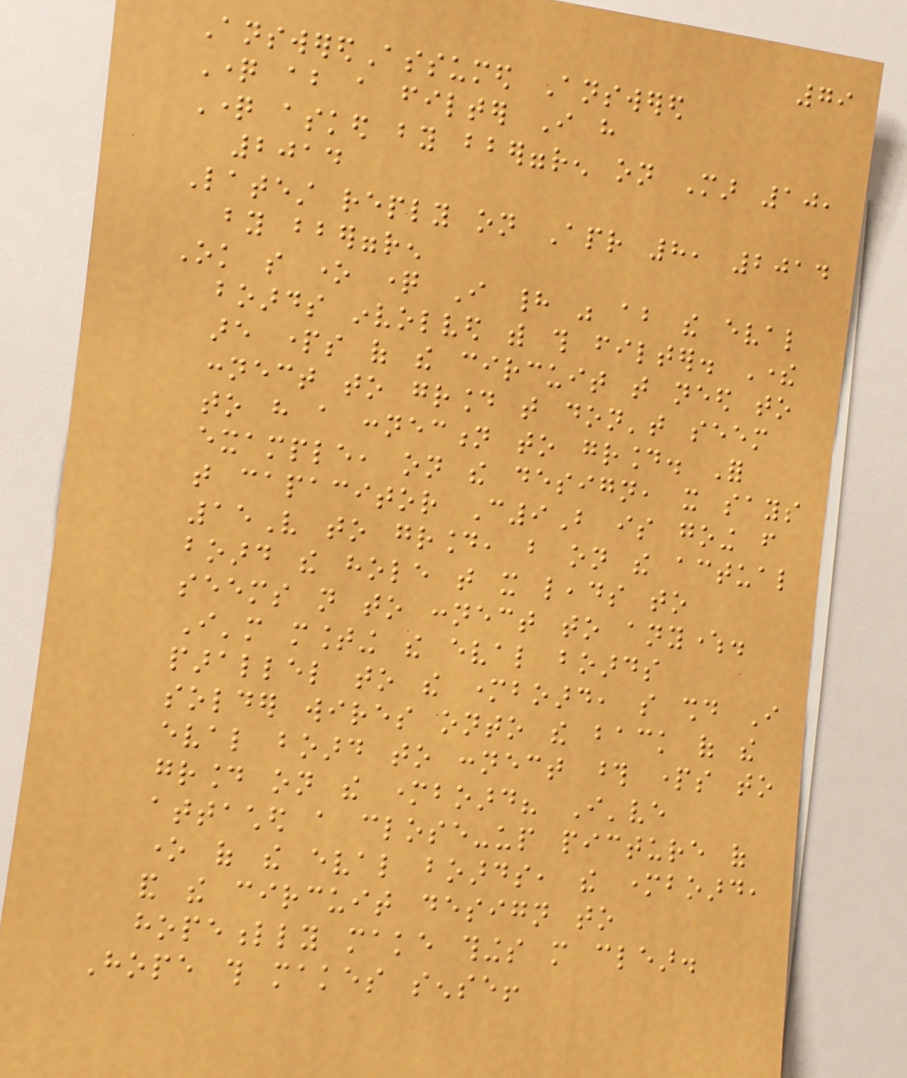79
AnsweredAssumed Answered
Question about a filter I have
Question asked by bberggren on Mar 10,
2014
Latest reply on Apr 8, 2014
by bberggren
Ok so one question I had was about the eval
boards involved with this filter. There
are parts of the circuit that need to
connect to ground that don't seem
to have a connection to ground. For
example, on the design, it says
that capacitor C9B is going from
15V to ground, but on the actual
board the hole that it leads to
seems not to connect to anywhere.
I'm mounting the eval boards
parallel to the motherboard, so should I
solder wires onto the back of the
eval board to connect those parts to
ground on the motherboard? I've
attached a close-up picture of
one of the eval boards, the motherboard,
and the circuit design to
hopefully make things more clear.
Hope this makes sense!
